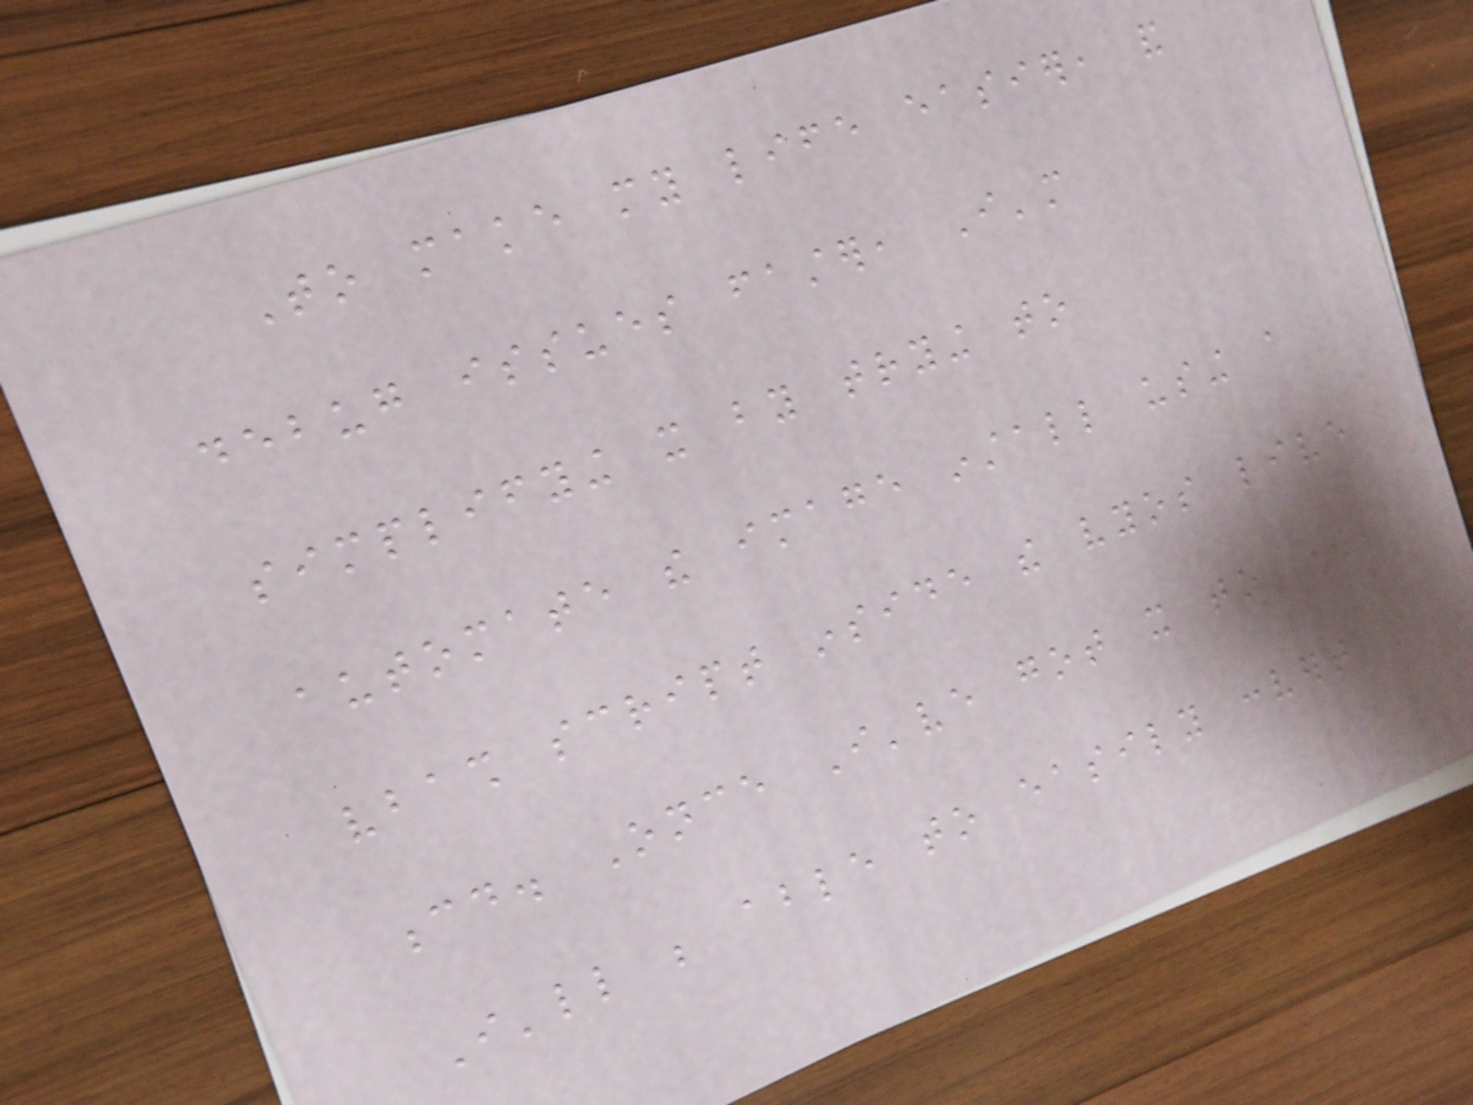To make my life easier, and
debug issues faster, I'm
simplifying it by trying to
automate the image install using a
vbash script inside the vyos live
cd. Once I've got it to work,
I'll be able to easily convert it
